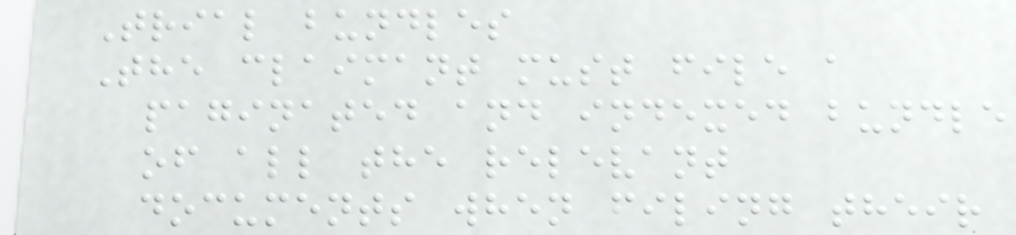Trial bundles
The claimant must file a
paginated and indexed bundle
of all the relevant
documents when filing their
